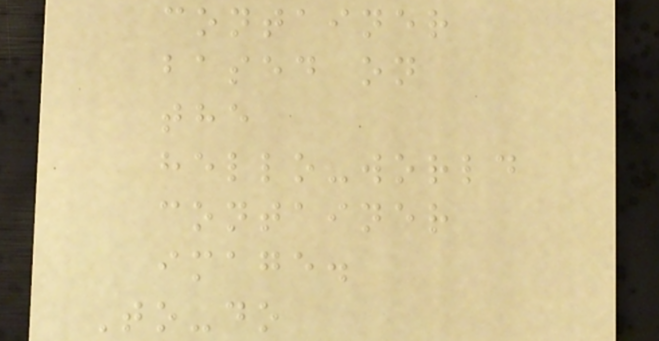container
based on
the
hello-world
container
image.
To-do
